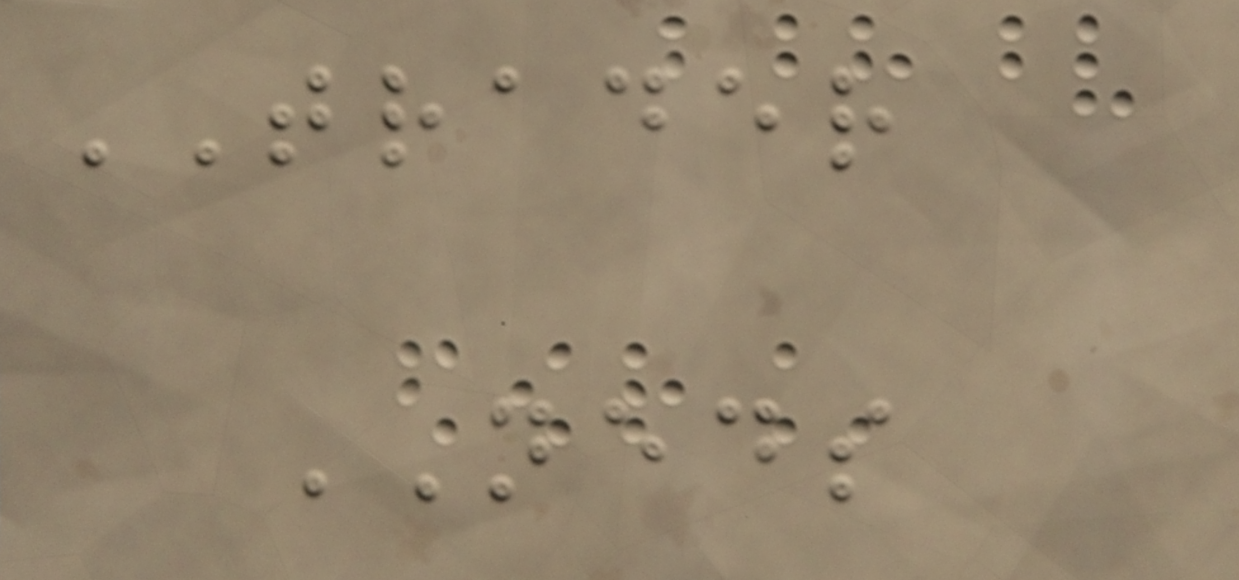TRADER
NEDS
